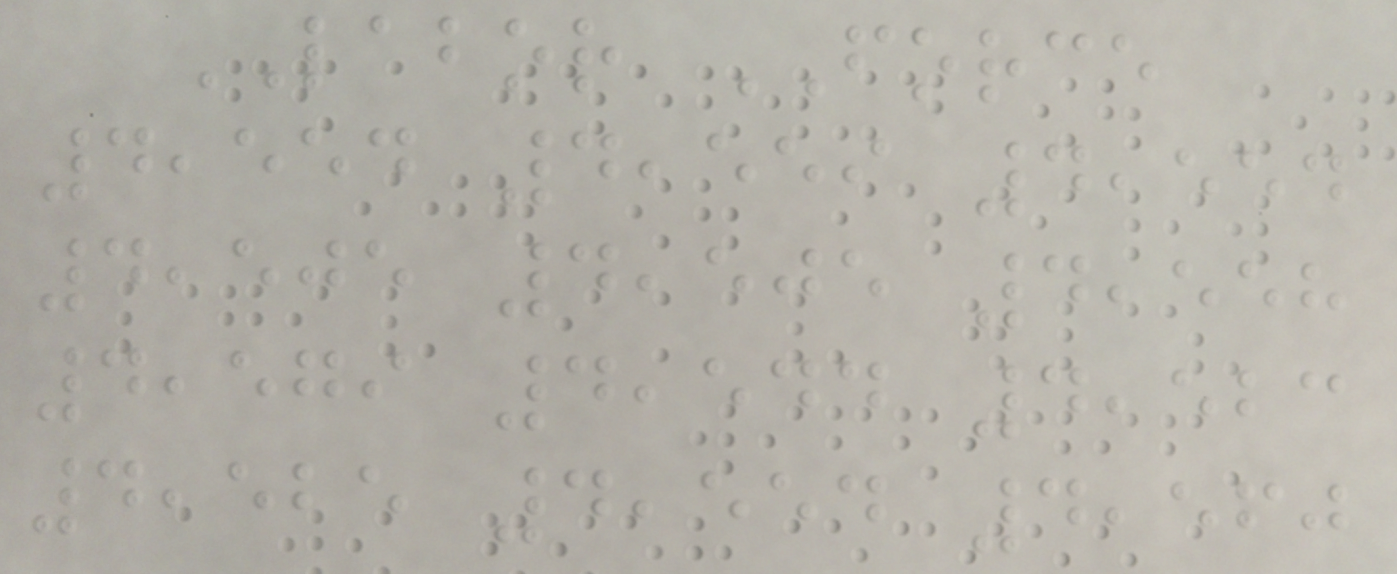LABOR FORCE
4,554 4,559 4,554
4,505 4,505 4,558
4,579 4,544 4,523
4,525 4,554 4,560
